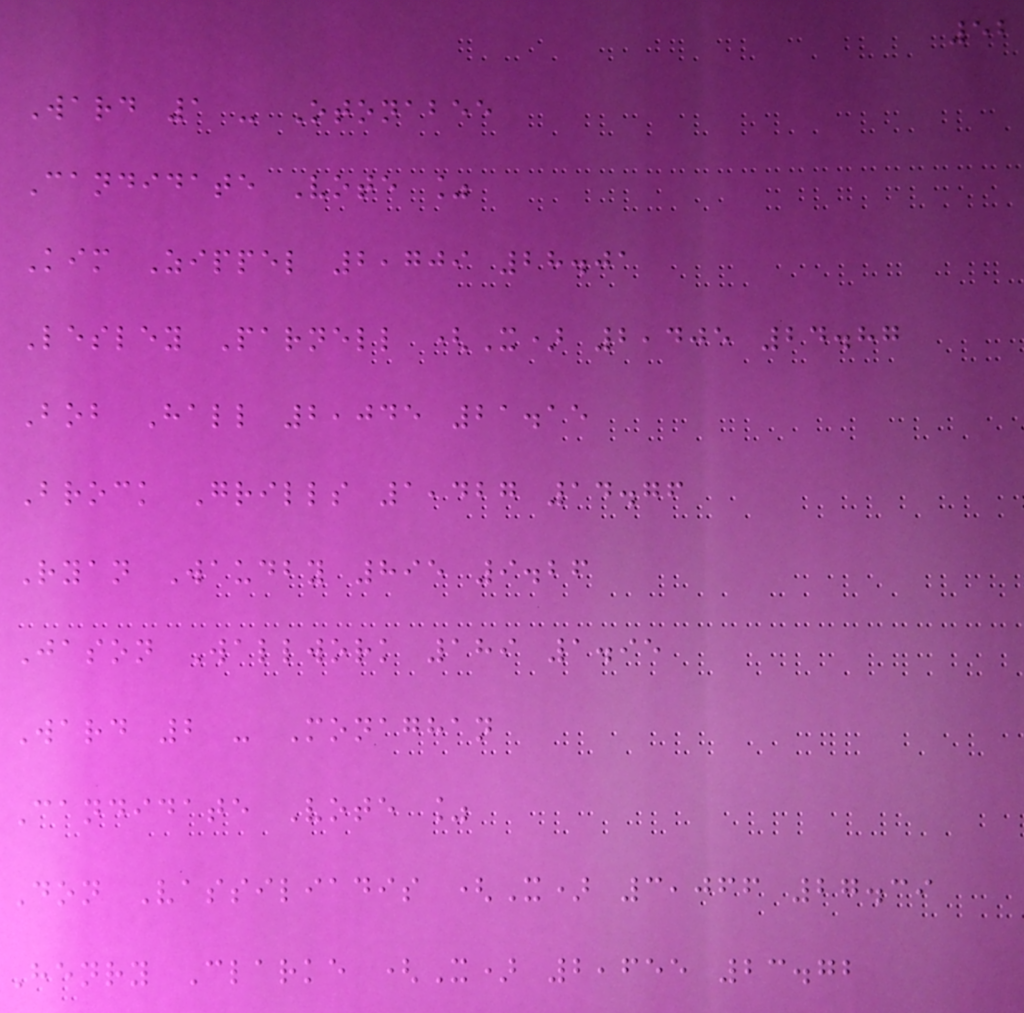52
Ward 1 - Otonabee
Candidate Vote %
Kim Zippel 2,709 28.01
Lesley Parnell (X) 2,405 24.87
Bob Hall 2,045 21.15
Brock Grills 1,427 14.76
Ryan Waudby 895 9.26
Jason Wallwork 189 1.95
Ward 2 - Monaghan
Candidate Vote %
Don Vassiliadis (X) 3,066 27.39
Henry Clarke (X) 2,655 23.72
